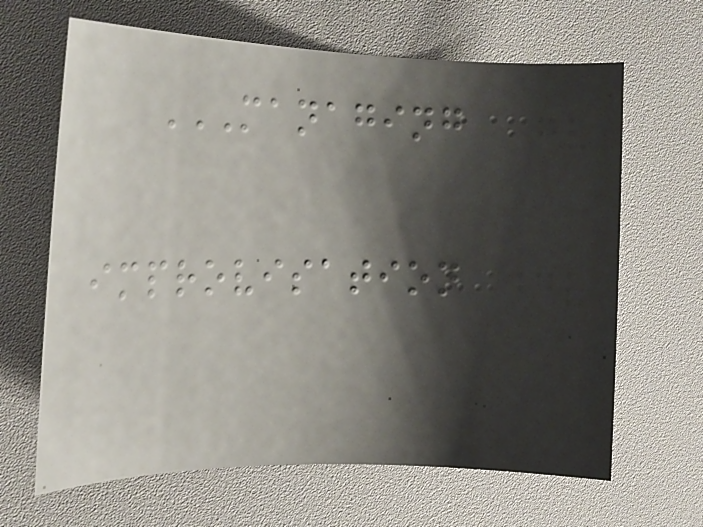MANAGING
IMPROVISATION
